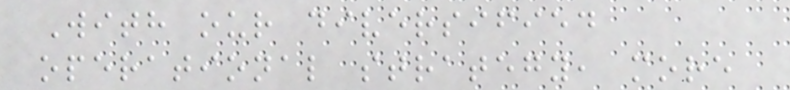With our diversified
operational strategy, more
